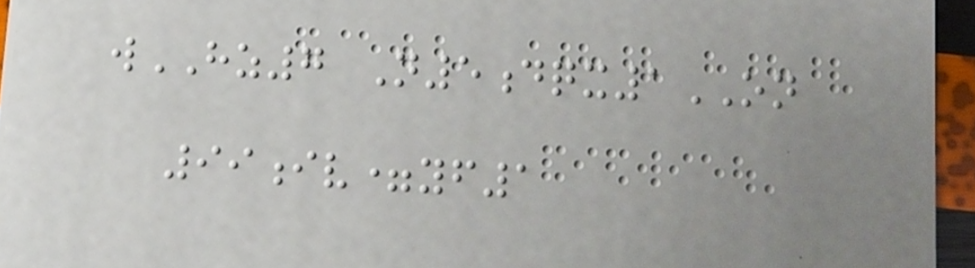wHZ7 N5dqx1ON
99iv=yf1
